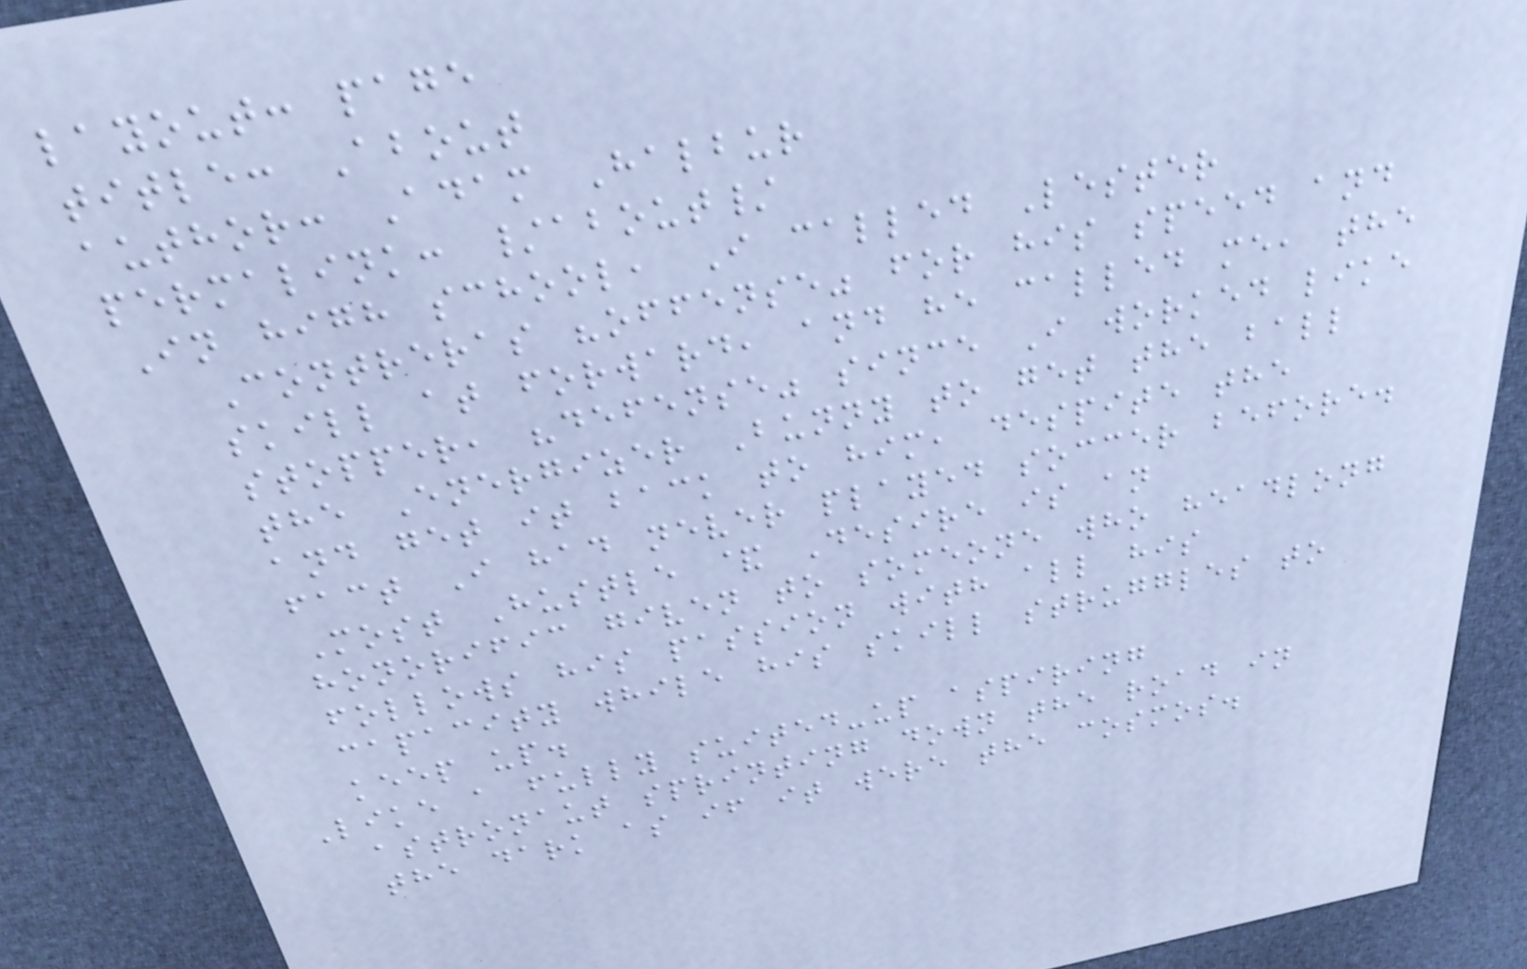layout: page
title: About
author: Adam Halbur
permalink: /about/
In high school, I called Lester
Contreras "offense" for his speed and
skill at forward, and he called me, the
stopper, "defense" since I worked like
the Energizer Bunny to get the ball
and get it back to him, despite the
fact I had never played soccer before.
Most Hustle & Desire is an
honorific given to someone who headlong
follows his passion with all his
capacity while his skill struggles to
keep up.
Like a fully suited-up aspiring
astronaut sprinting down the road in
the dark as if it were the cosmos.
